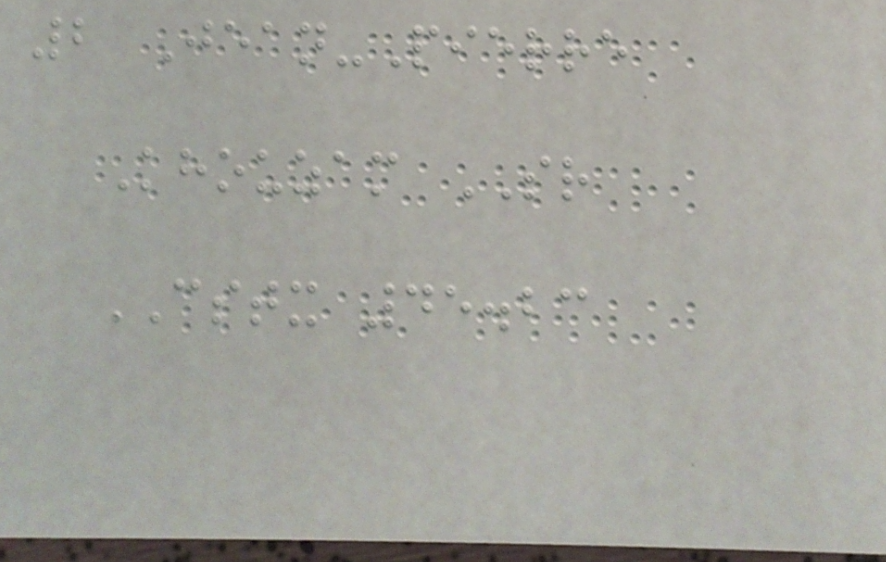2 Jean-Pierre
Khouzam SR
CSTX 45.23
